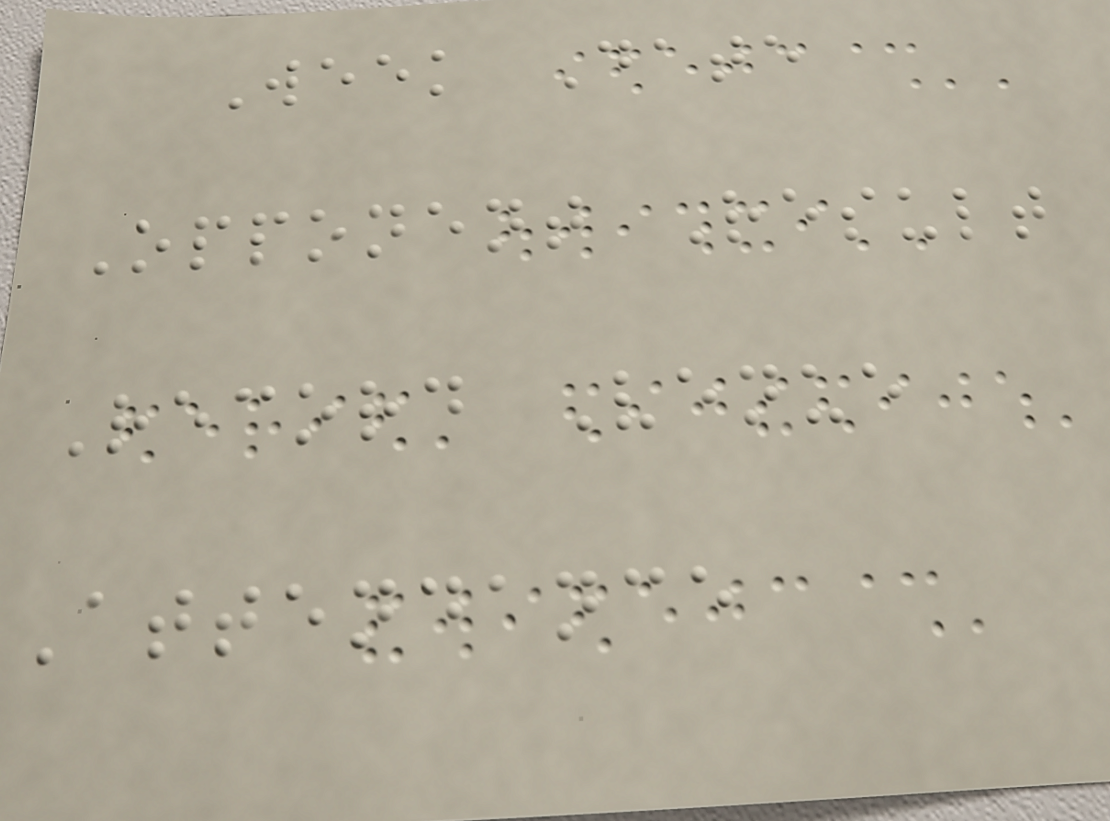Week Date
Opponent Result
Record Venue
Attendance
